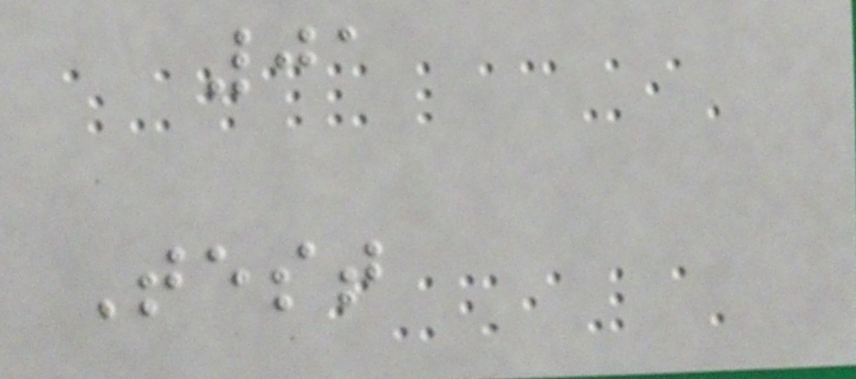01
Test
